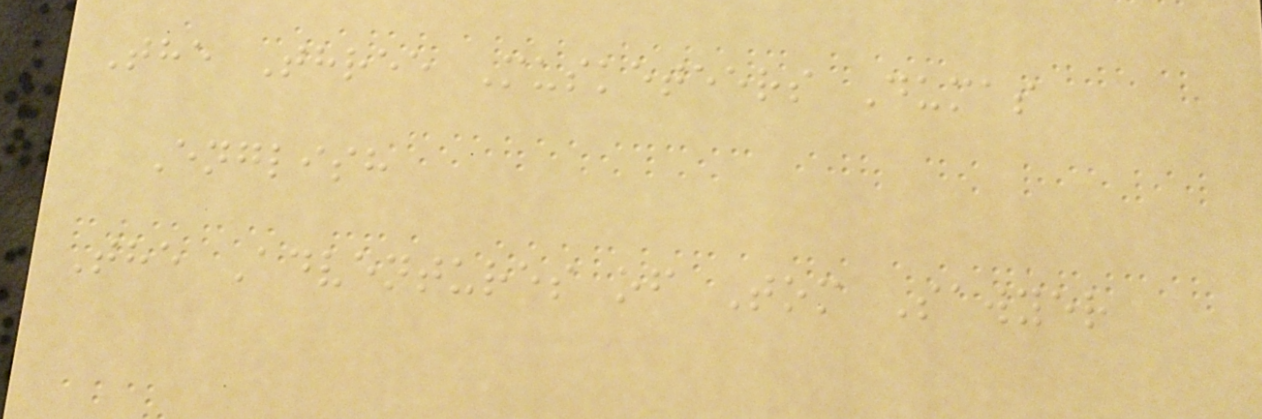The Three Musketeers Dumas
English
The Adventures of Tom Sawyer
